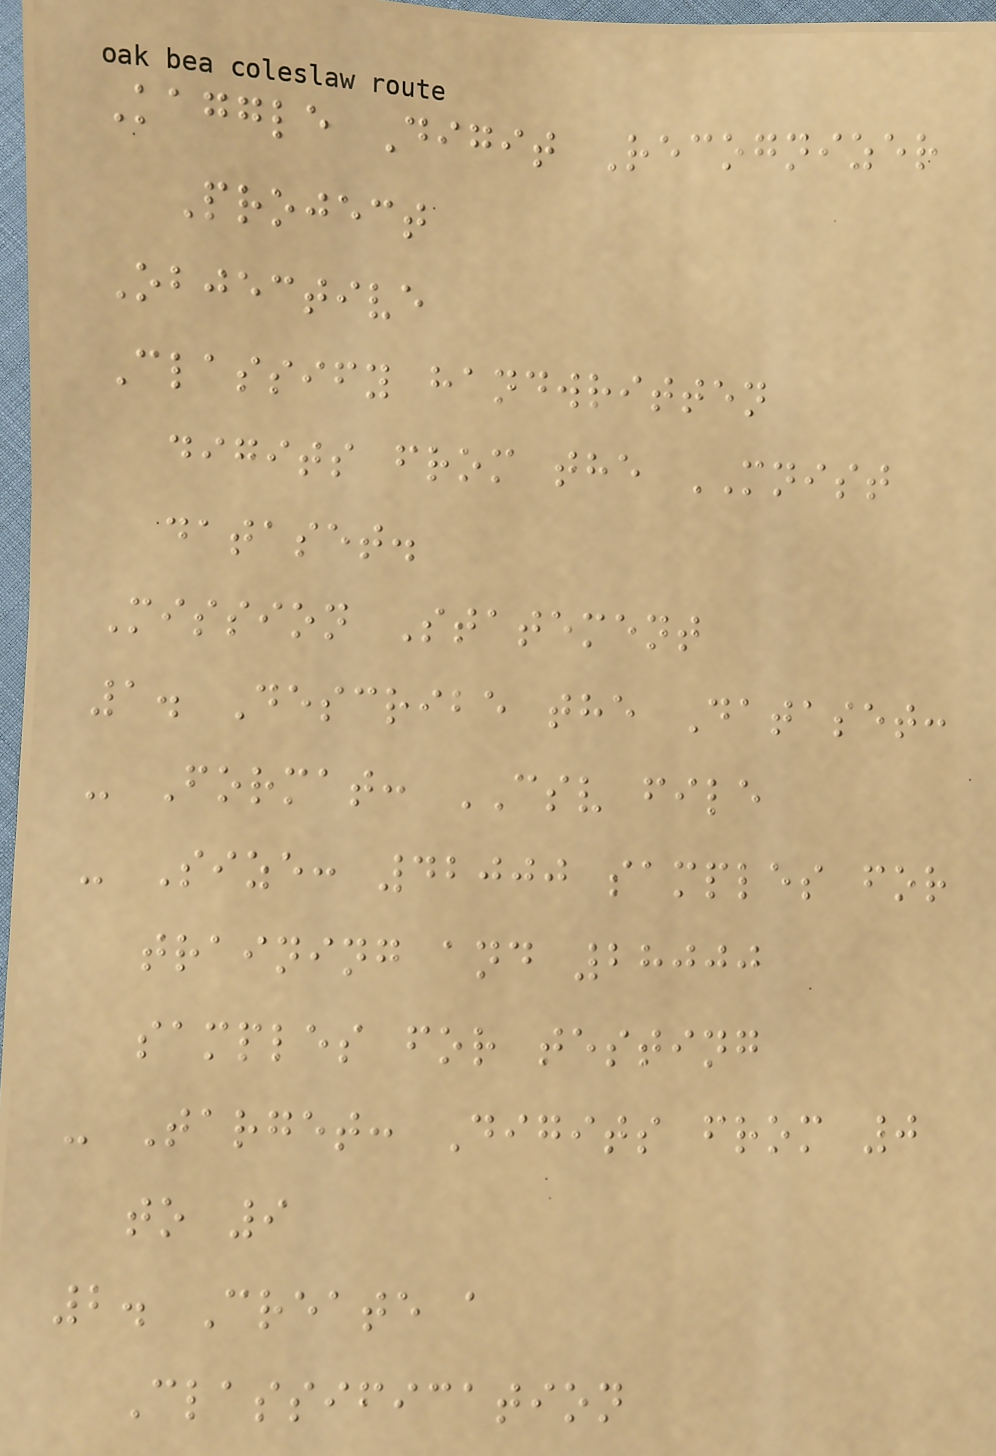Kaggle Digit Recognizer
Project
Objective
Classify handwritten
digits from the MNIST
dataset.
Mission Statement
1. Describe the Dataset:
- Format: CSV file
- Size: 42000 samples for
training and 28000
samples for testing
- Target: Digits from 0
to 9
2. Create a
Classification
